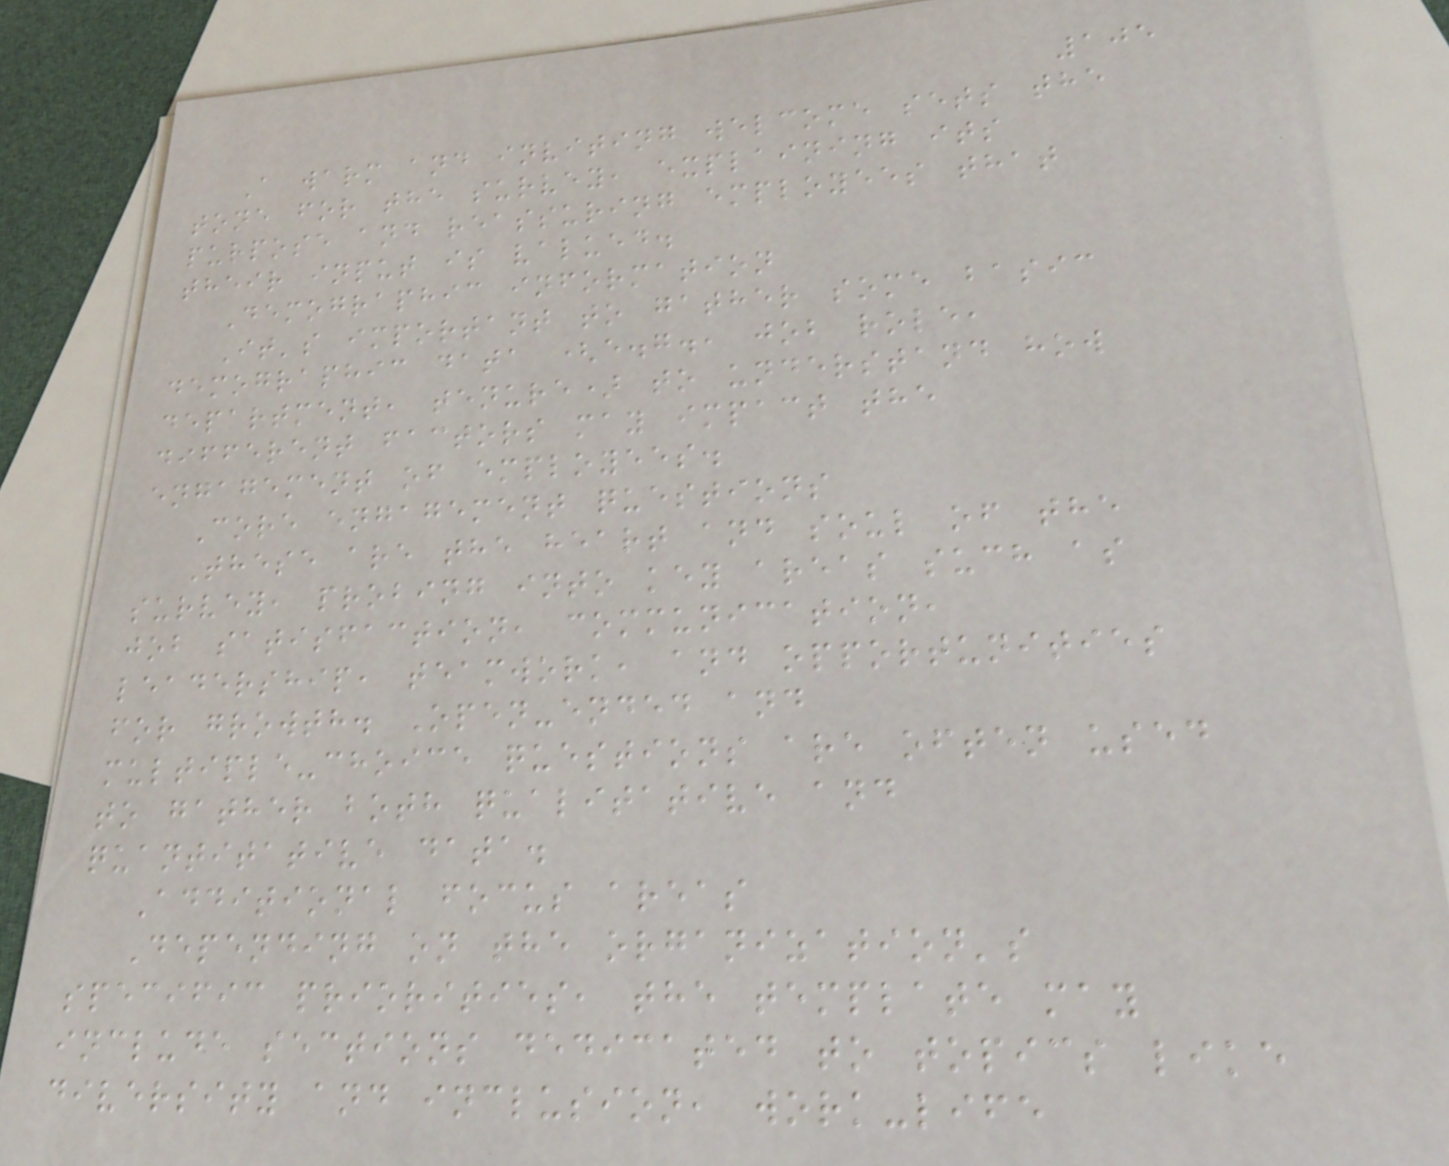105
A warm and inviting welcome sets the
tone for the survey, explaining its
purpose and reassuring employees that
their input is valued.
Demographic information
It's important to gather some basic
demographic data (e.g., job role,
department, tenure) to understand how
different factors may impact the
engagement of employees.
Core engagement questions
These are the heart and soul of the
survey, probing into key areas such as
job satisfaction, communication,
leadership, teamwork, and opportunities
for growth. Open-ended and
multiple-choice questions are often used
to gather both qualitative and
quantitative data.
Additional focus areas
Depending on the organization's
specific priorities, the template may
include sections dedicated to topics like
diversity and inclusion, work-life
